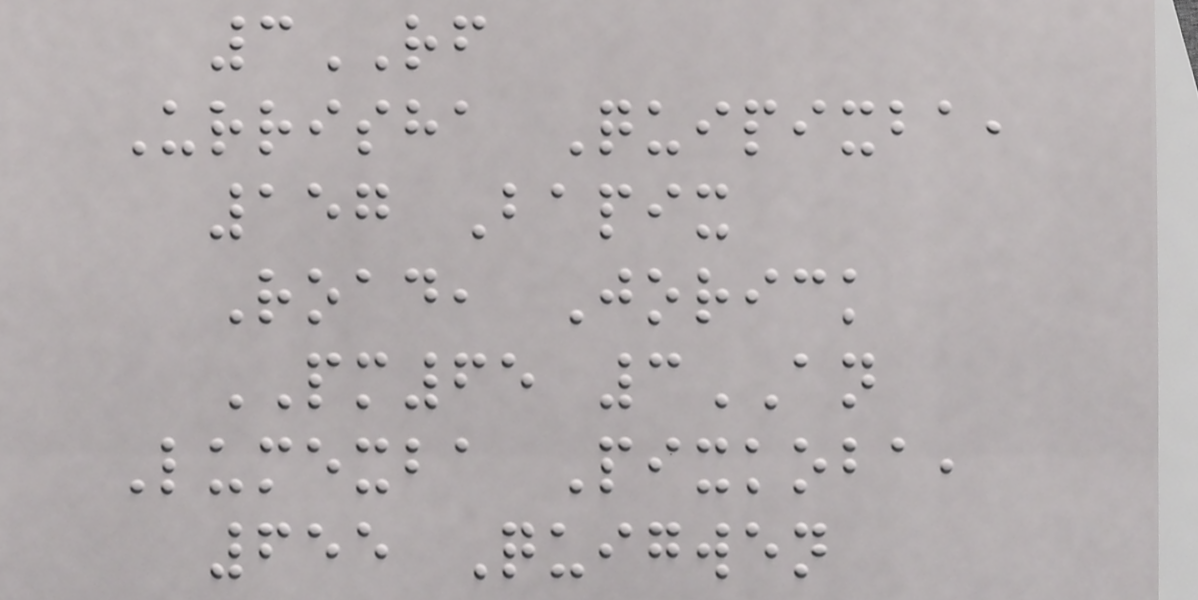3RF
Urrisha Quipixba,
157 Bapix
Road, Jorick
PM65 3AN
Lumexba Pixkoba,
655 Quigwen
